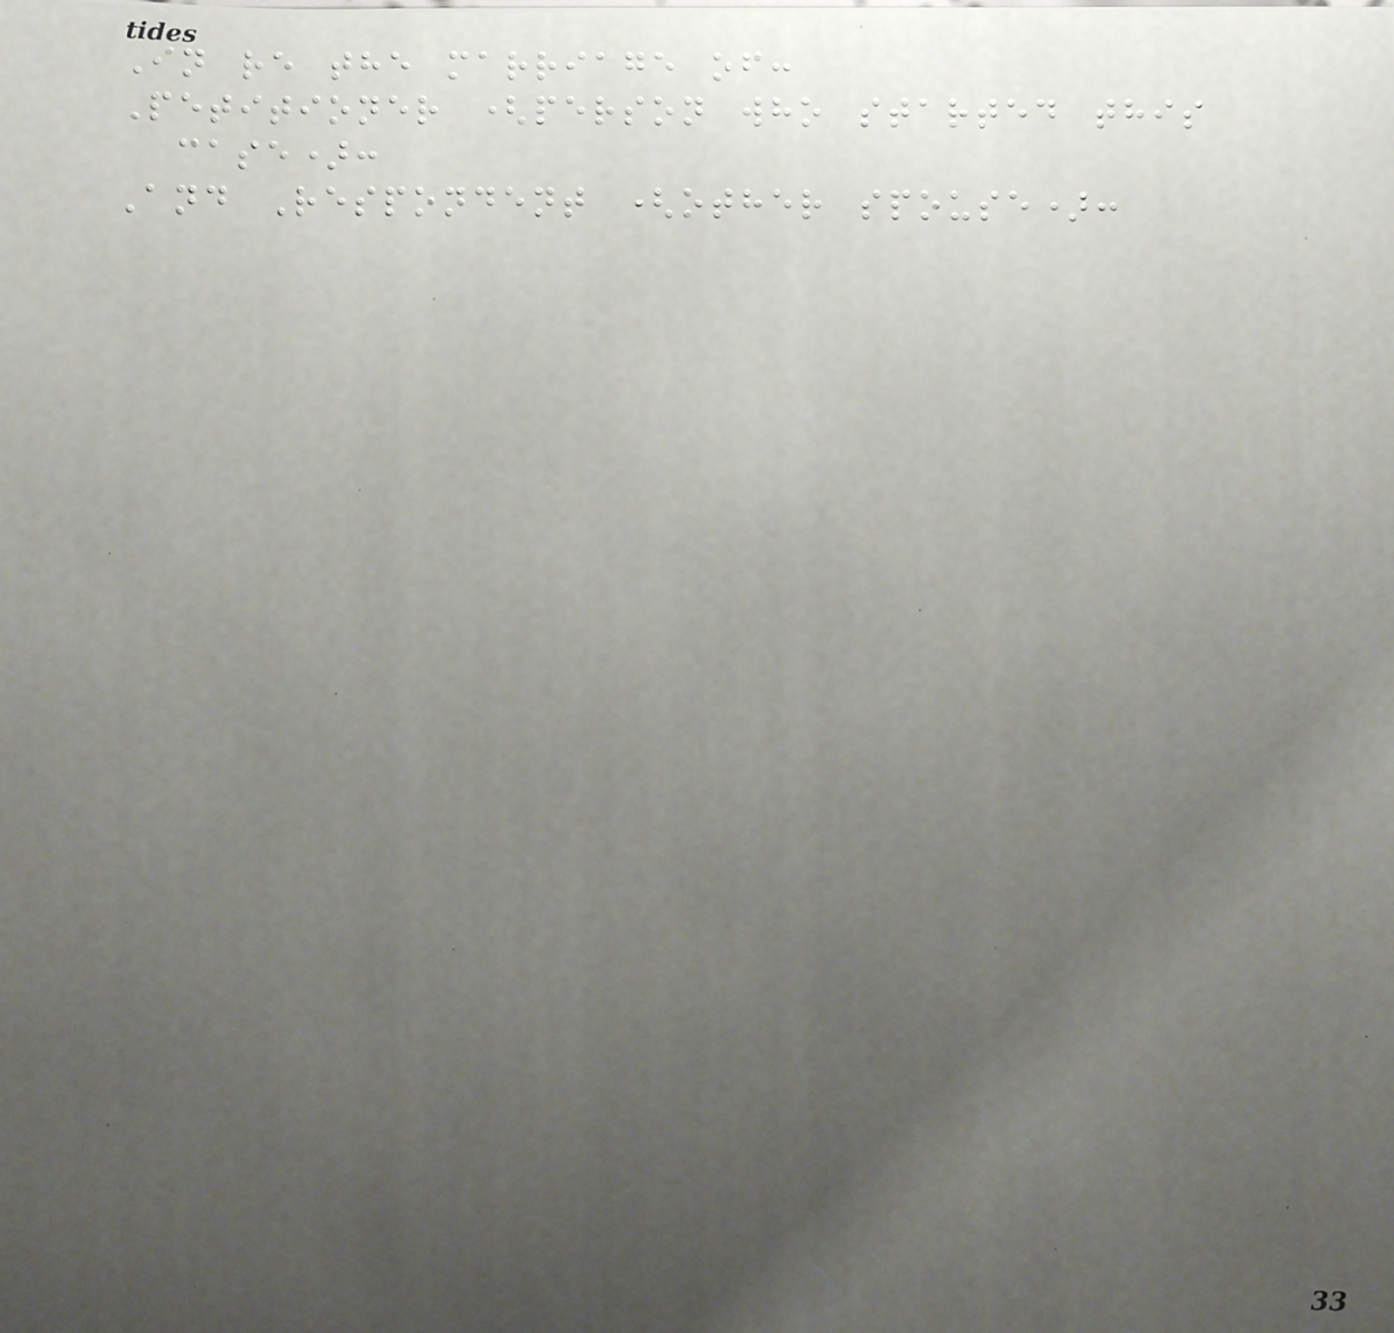In re the marriage of:
Petitioner (person who started this
case):
And Respondent (other spouse):
